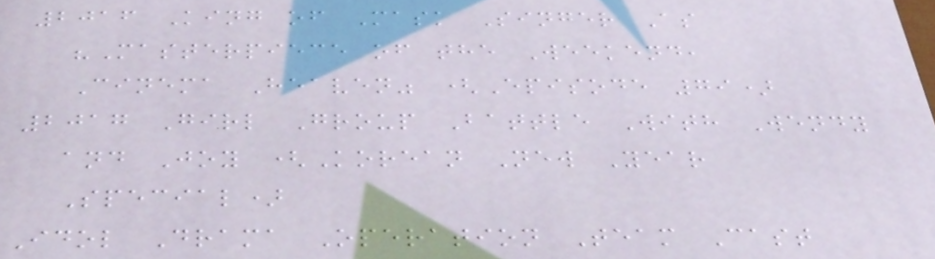2016 King of Mask Singer As
"Masterpiece of the Weekend,
Cinema Heaven" (Episode 79)
2017 Girl Group Battle With Wendy
and Joy (Korean New Year
Special)
Idol Drama Operation Team Cast
